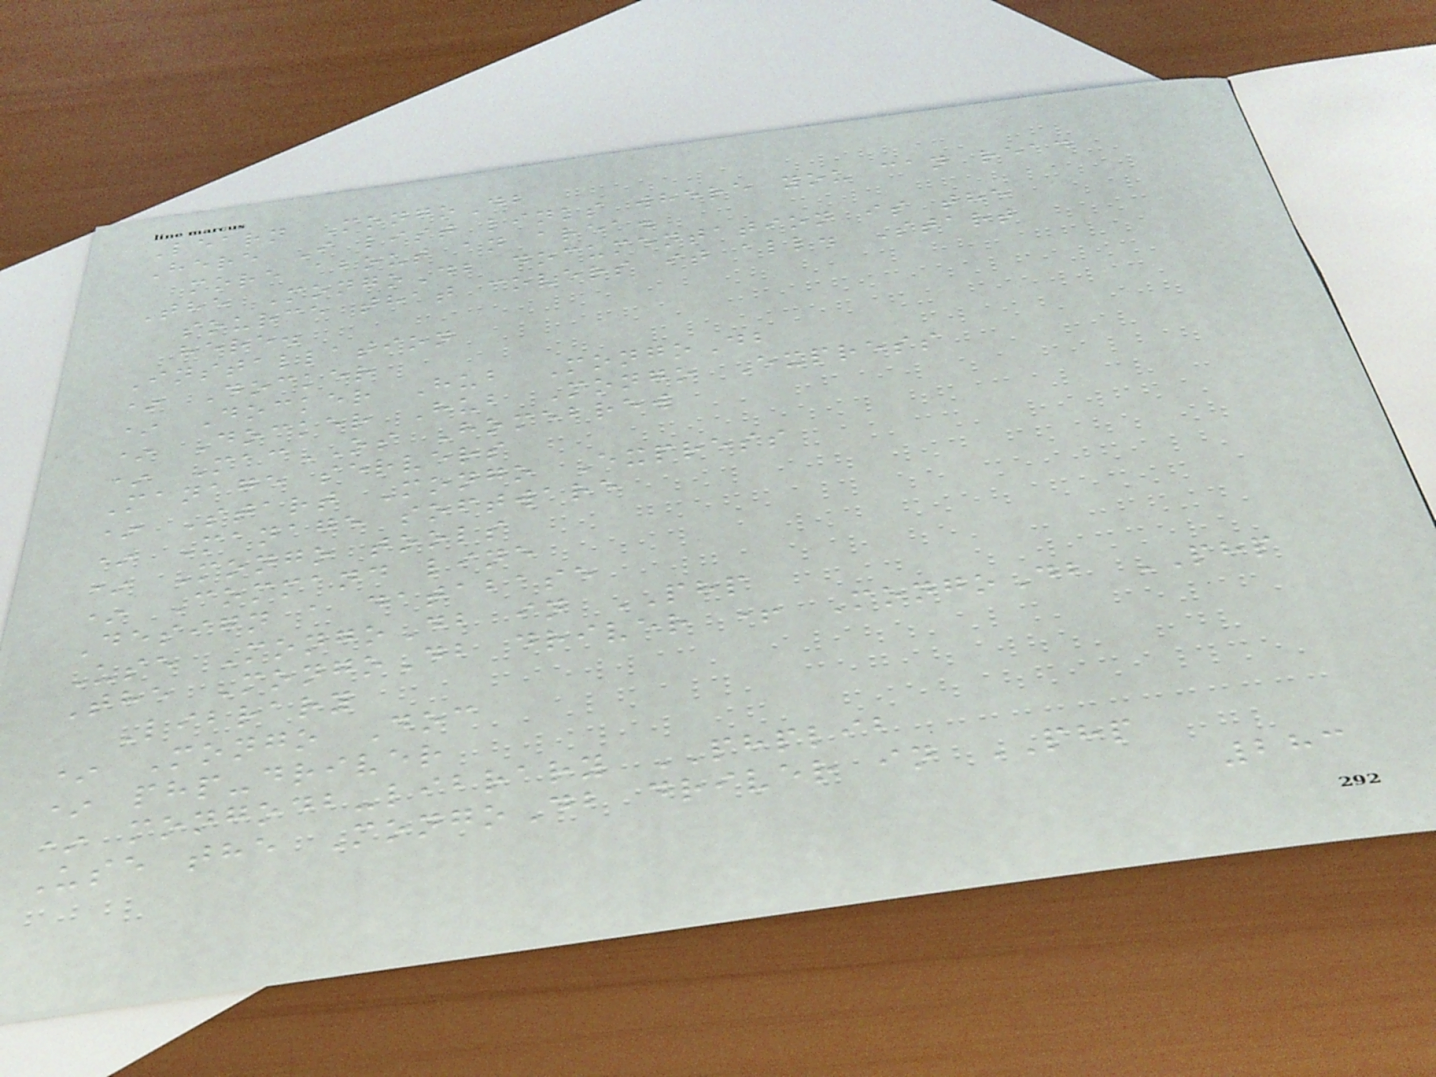Learn MongoDb
Here I list links where you can read
more about an area.
The MongoDb documentation is the
source that covers it all. Start
here.
Installation
* Docker
* Docker Hub MongoDb
* Docker Hub Mongo Express
* MacOS Homebrew
Manage servers
* Start Mongo Express
* Manage software
* Mongo tools
* Command line
Design a database
Use MongoDb in PHP
The MongoDb driver + MongoDb PHP
Library
* Mongo Doc
* php-driver
* mongodb-library PHPLIB
Use the MongoDb driver in PHP
283
